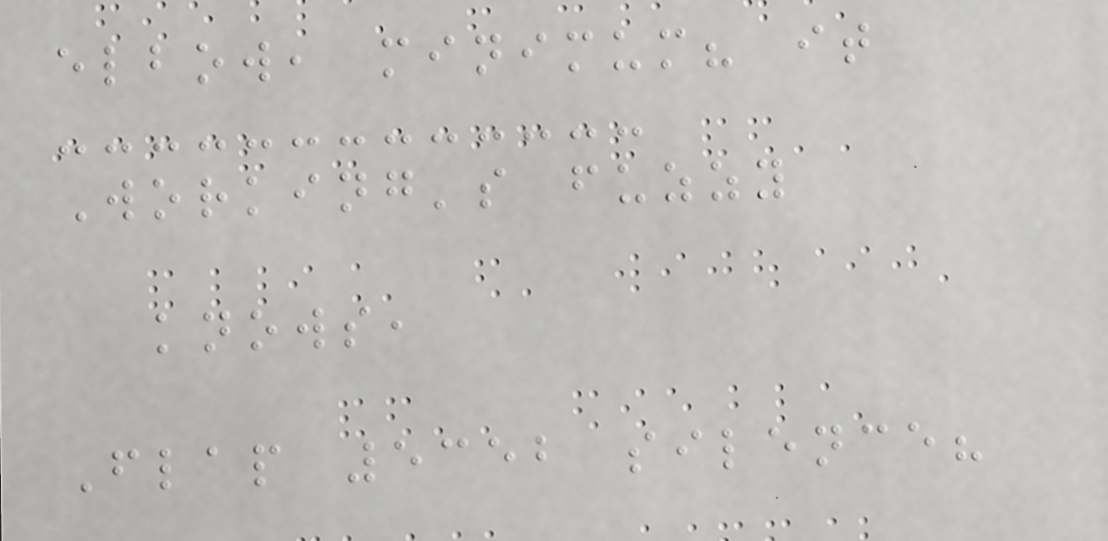elbow, minimum? it
Working's fuzzy
knows,
Flap 5352 silence?
